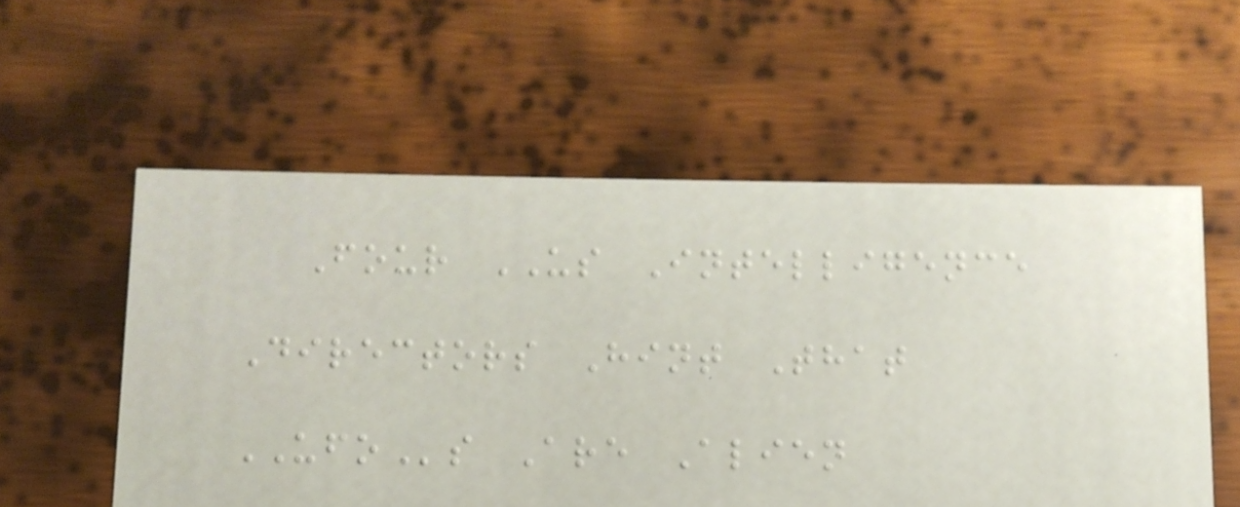Four US Intelligence
Directors Hint That
UFOs Are Alien
